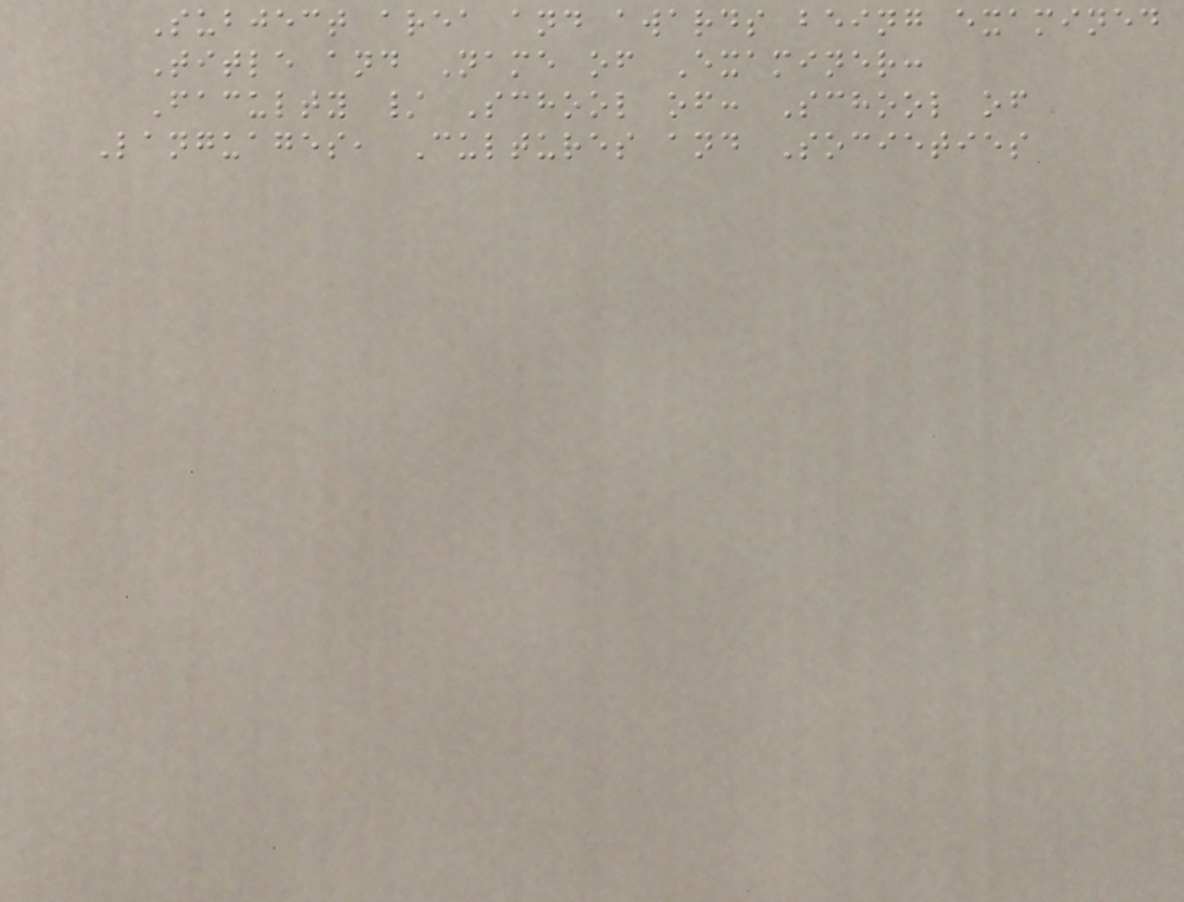Subject area and awards being examined
Title and Name of Examiner:
Faculty / School of: School of
Languages, Cultures and Societies
